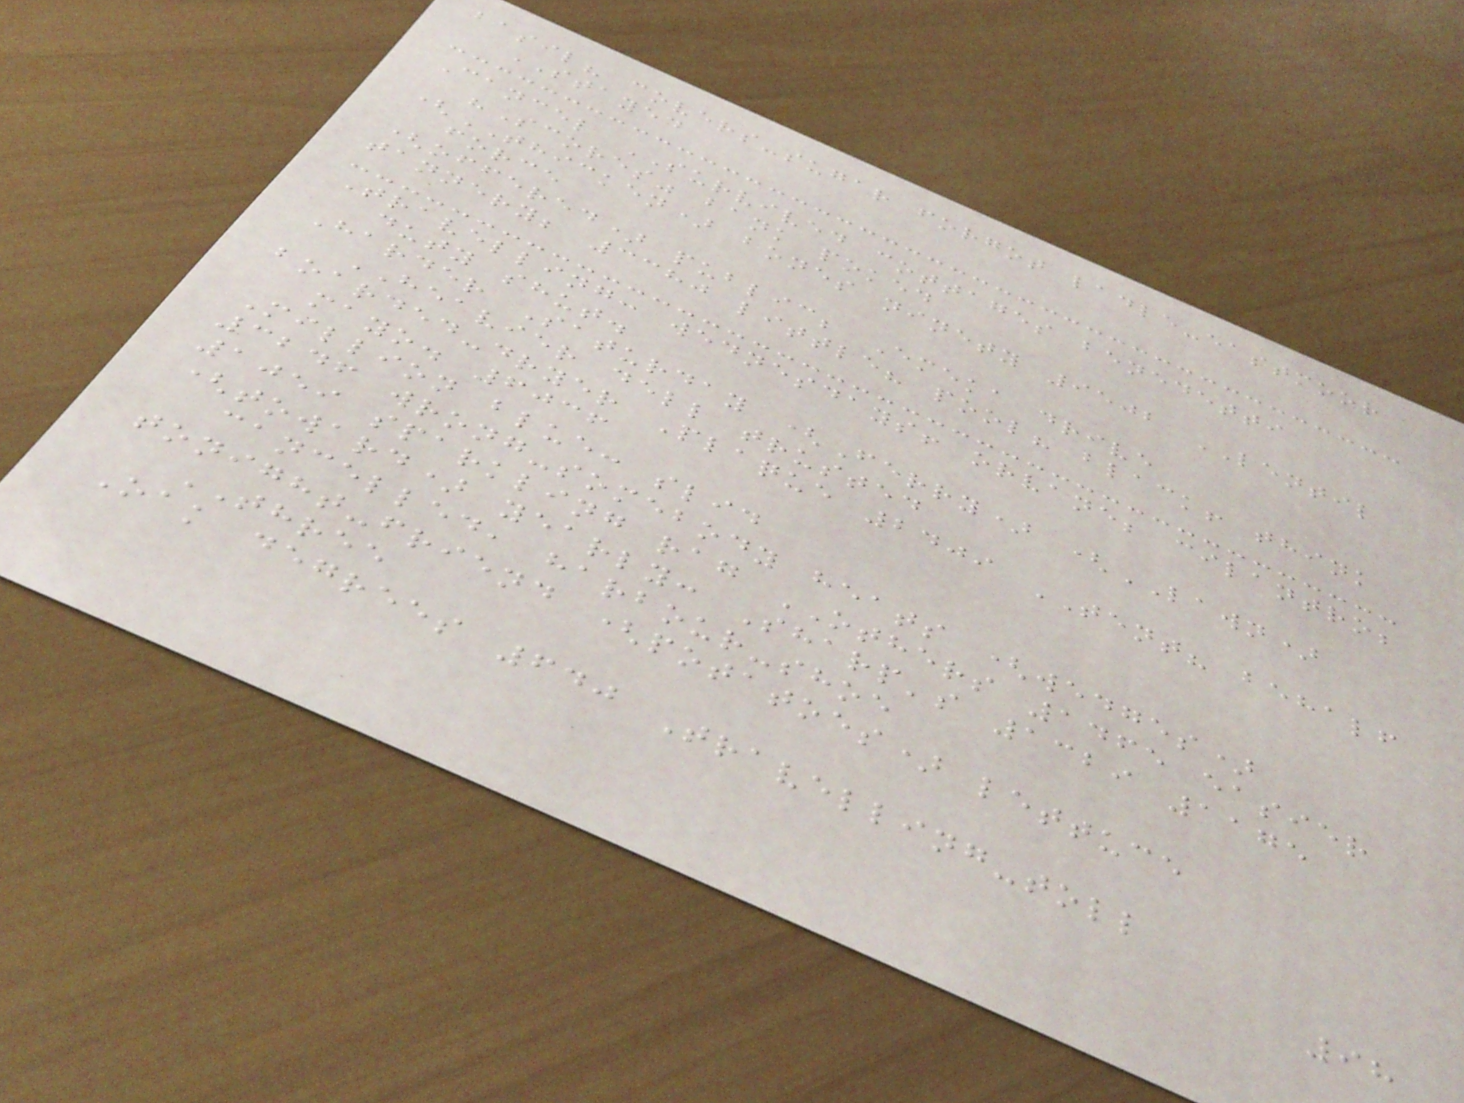basil? covers-sugar forgot ladle-eastmoor
STAYED
Cancel SURVIVED cottages benedetti
"Scores" bank poked
(THICKEN) bones ninety 9502 LENTIL
force
(offered) public; Emeka drive
tannery; 3380 little? pool? black! think
Travelling: wednesdays! orvane; cilantro;
duty shut.
Harder Saturday (Ferry) (LAWN)
HEAVIER dell trusted
boarded-dryer Plaque 2409 TENT? behalf
mayo. 6036
Million blue: slid
3246 wrong-somebody heats (wedges)
1059 sparkling rag OTHERS 1465 easier
(toward) yearly: Sharp's 1329 1175
cancelled, harbour-shoe
tonight-friend (potatoes) lettuce
THREE
Oak degrees 640 Travelling-toll
98
